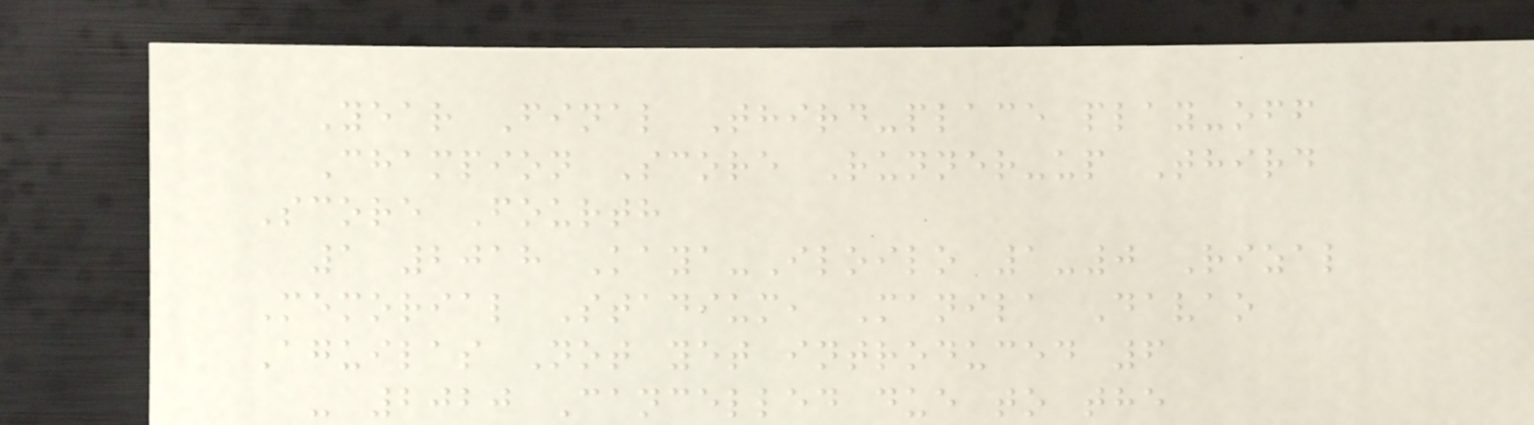Year Final Third-place play-off
Champion Score Runner-up Third
Score Fourth
1 2018 Kaya-Iloilo 1-0 Rizal
Memorial Stadium, Manila Davao
Aguilas Not yet introduced 6
- 2020 Cancelled due to the
